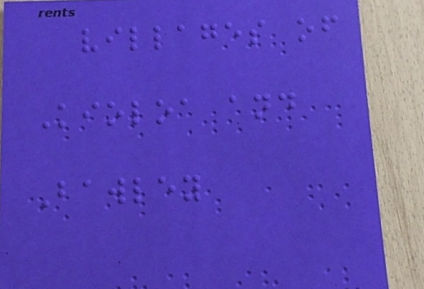villages of
Kioloa and
Bawley
